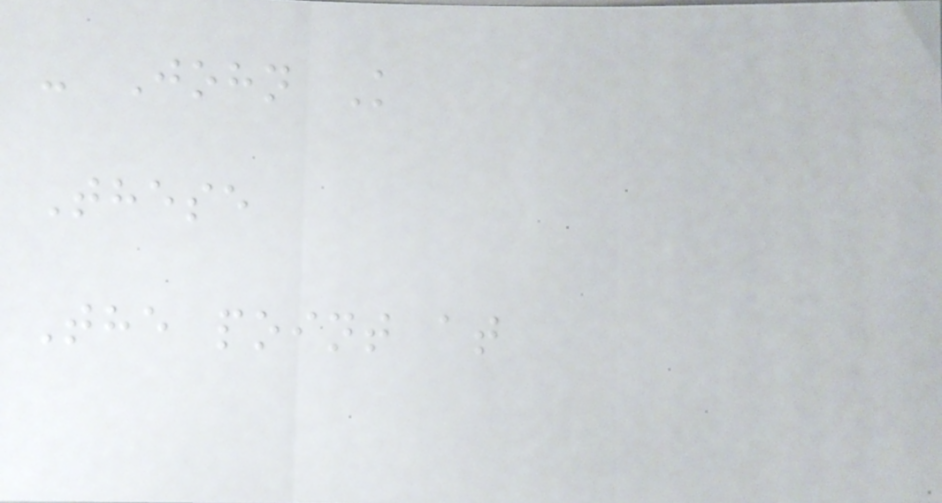- John K
These
The point at
